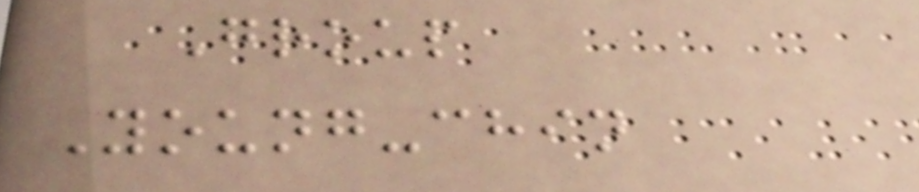Group
Young-chin
